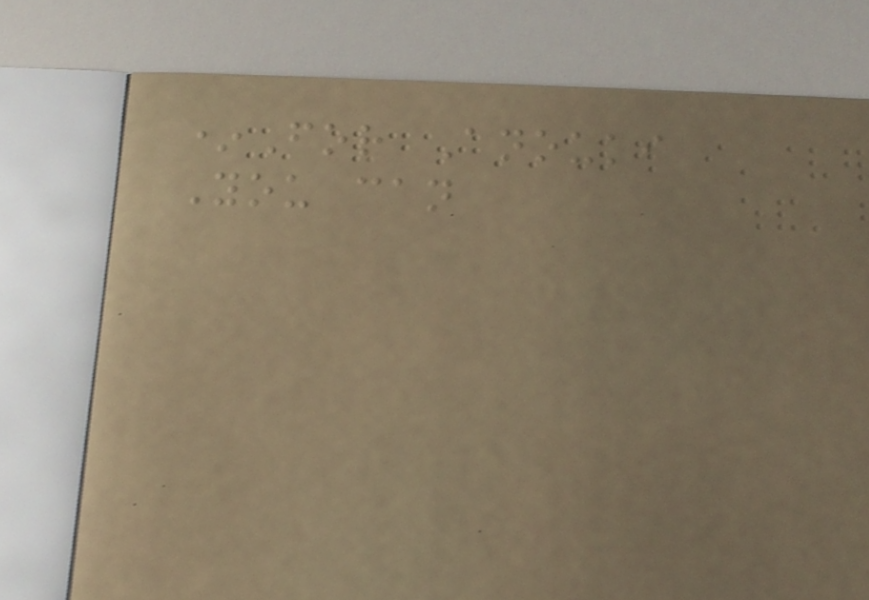*For Anouki
You can
